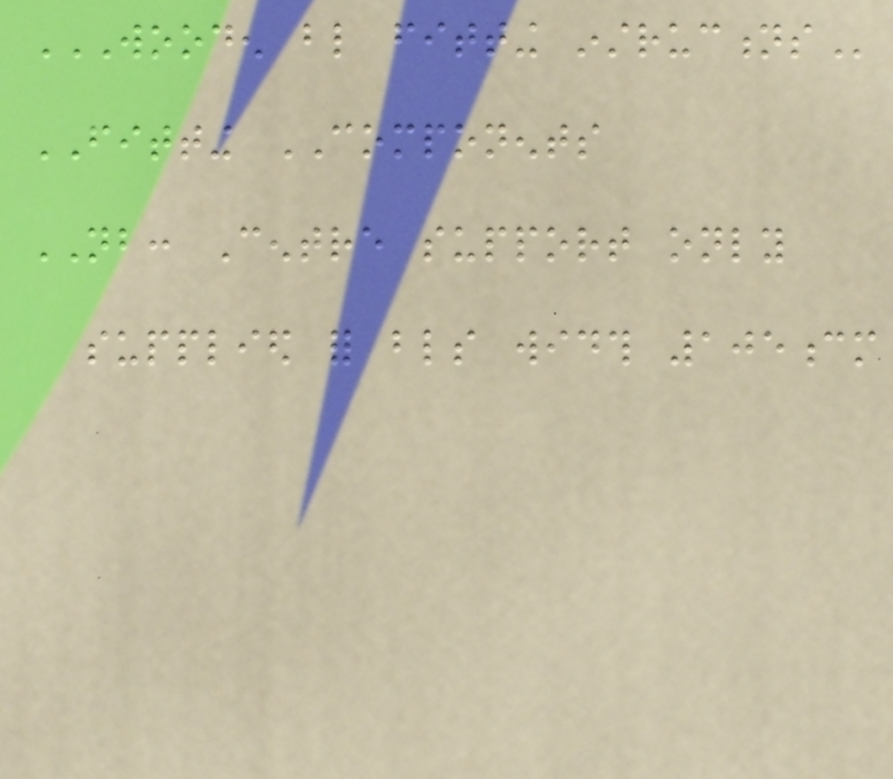WOODEN BLIND FITTING INSTRUCTIONS
FITTING COMPONENTS
NB: Centre support only
supplied for blinds width 105cm
